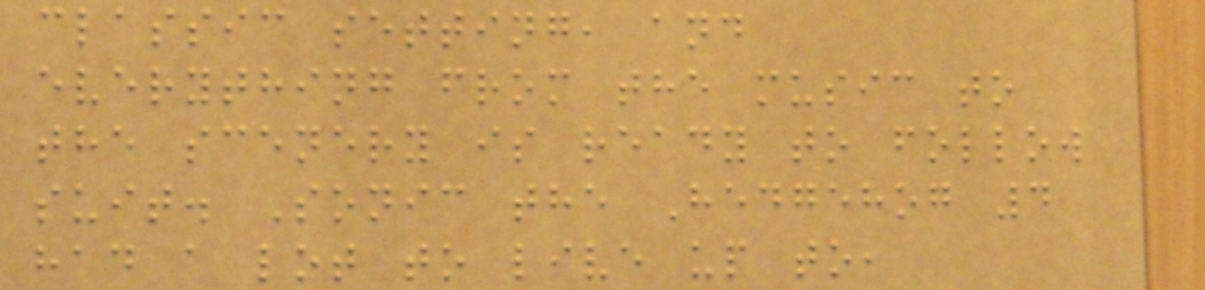classic setting, and
everything from the music to
the scenery is ready to follow
suit. Sonic the Hedgehog 4
had a lot to live up to,
